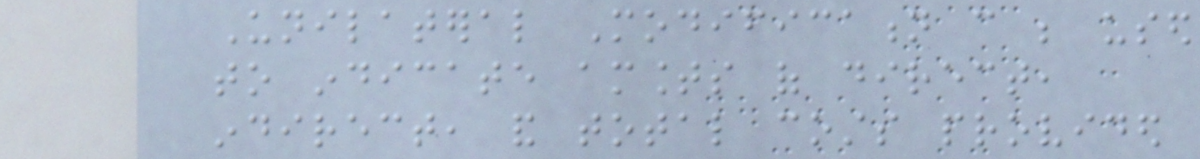Unilateral Modification can be used
to indicate amounts of direct,
indirect, and total costs provided
